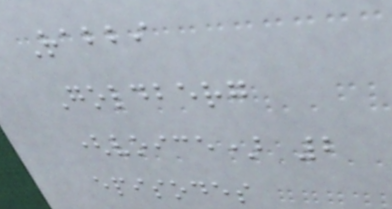Rabbi
Goldberg
(voice) 2
episodes
